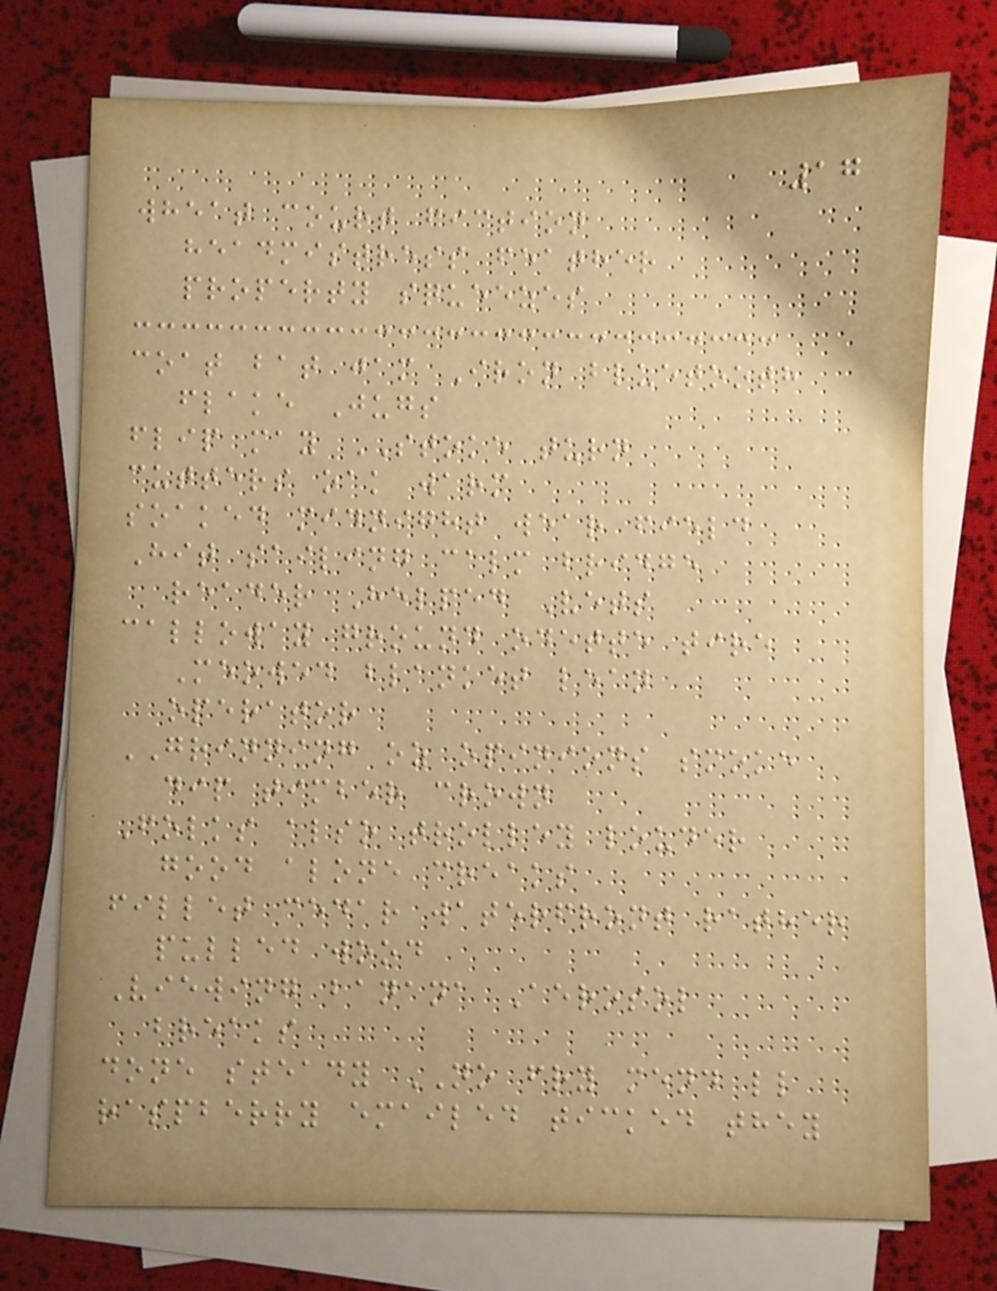17
wheat court fiction
headmistress feather
property squeezes
coat bat jam Iron bluetooth
flake Jugs
flip may STOKE turn
cutters oak warm
soaked midnight wear field
Hit sailing calm bridge
reader Helped Vets
calloway ground odette tire
Meowed blanket lean
operator
GRINNING oz opinions smoke
dip timber crown
Folks also trolley louder
good alone creaks
fillet cedar waterfront rather
pulled wood
Viewing banana Aerosol
breaks
done steady NO fry mend ll
raspberry emailed ticked they
